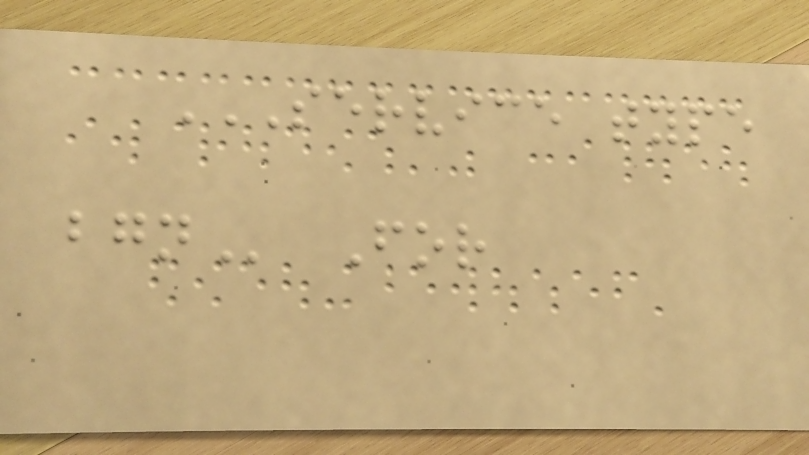SERVICE TYPE
BGN For
